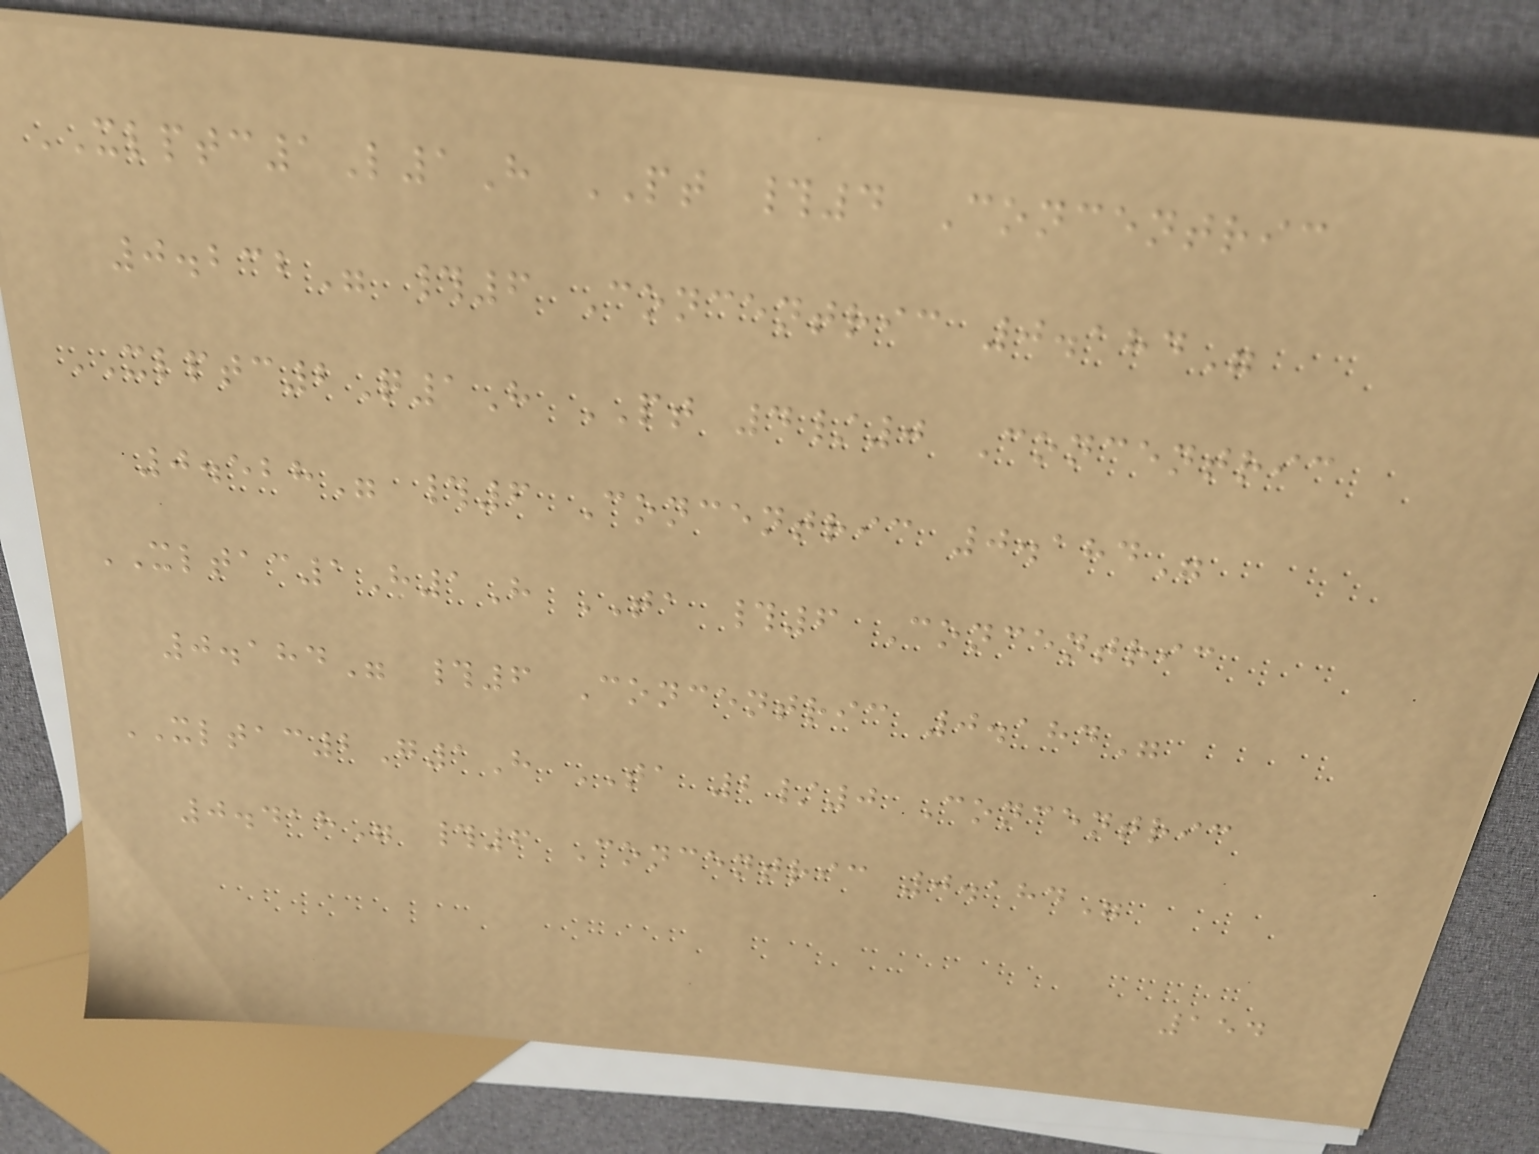XLPTC1L1H PT #4 Concentric
0.232" #6 Concentric 0.184"
XLPTC2Q1H PT 4/0 Concentric
0.528" #6 Concentric 0.184"
XLTAC1H1H TA #6 Concentric
0.184" #6 Concentric 0.184"
XLTAC2G1H TA 2/0 Concentric
0.418" #6 Concentric 0.184"
154
